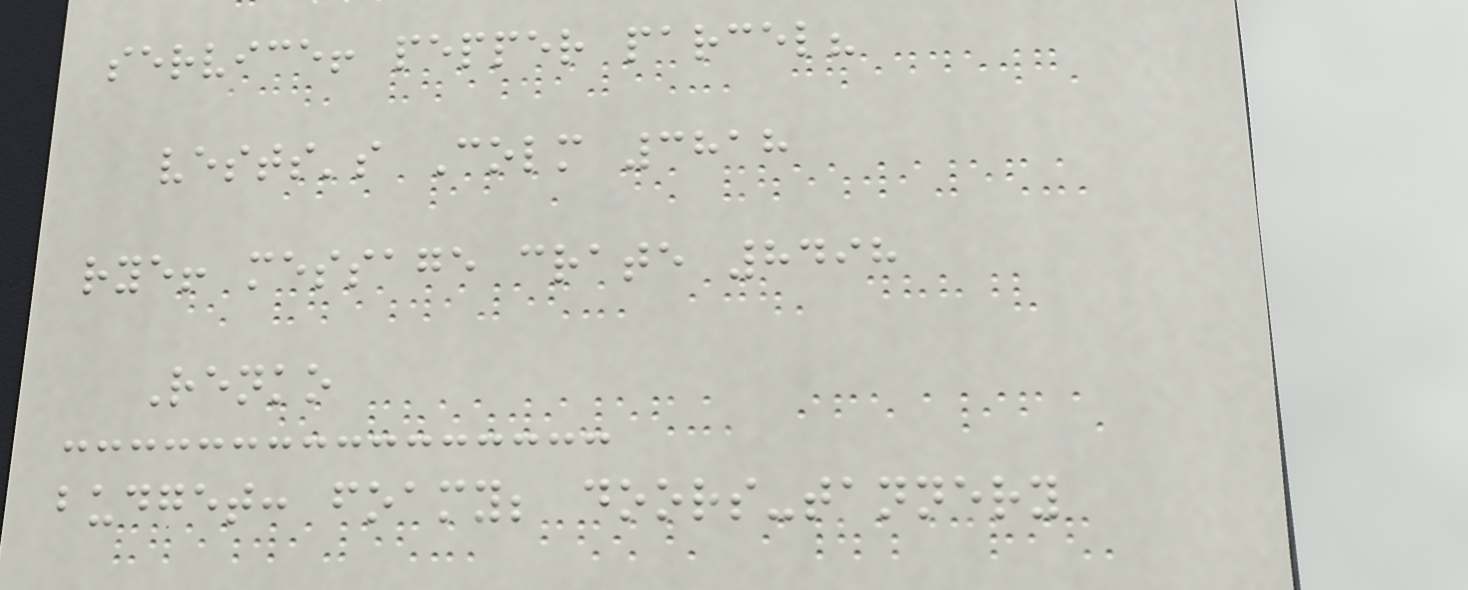service! pepper parcel?
vests's Colm 3818
rye! message crate 8498
Renko
budget: foamy; doors-tannery
